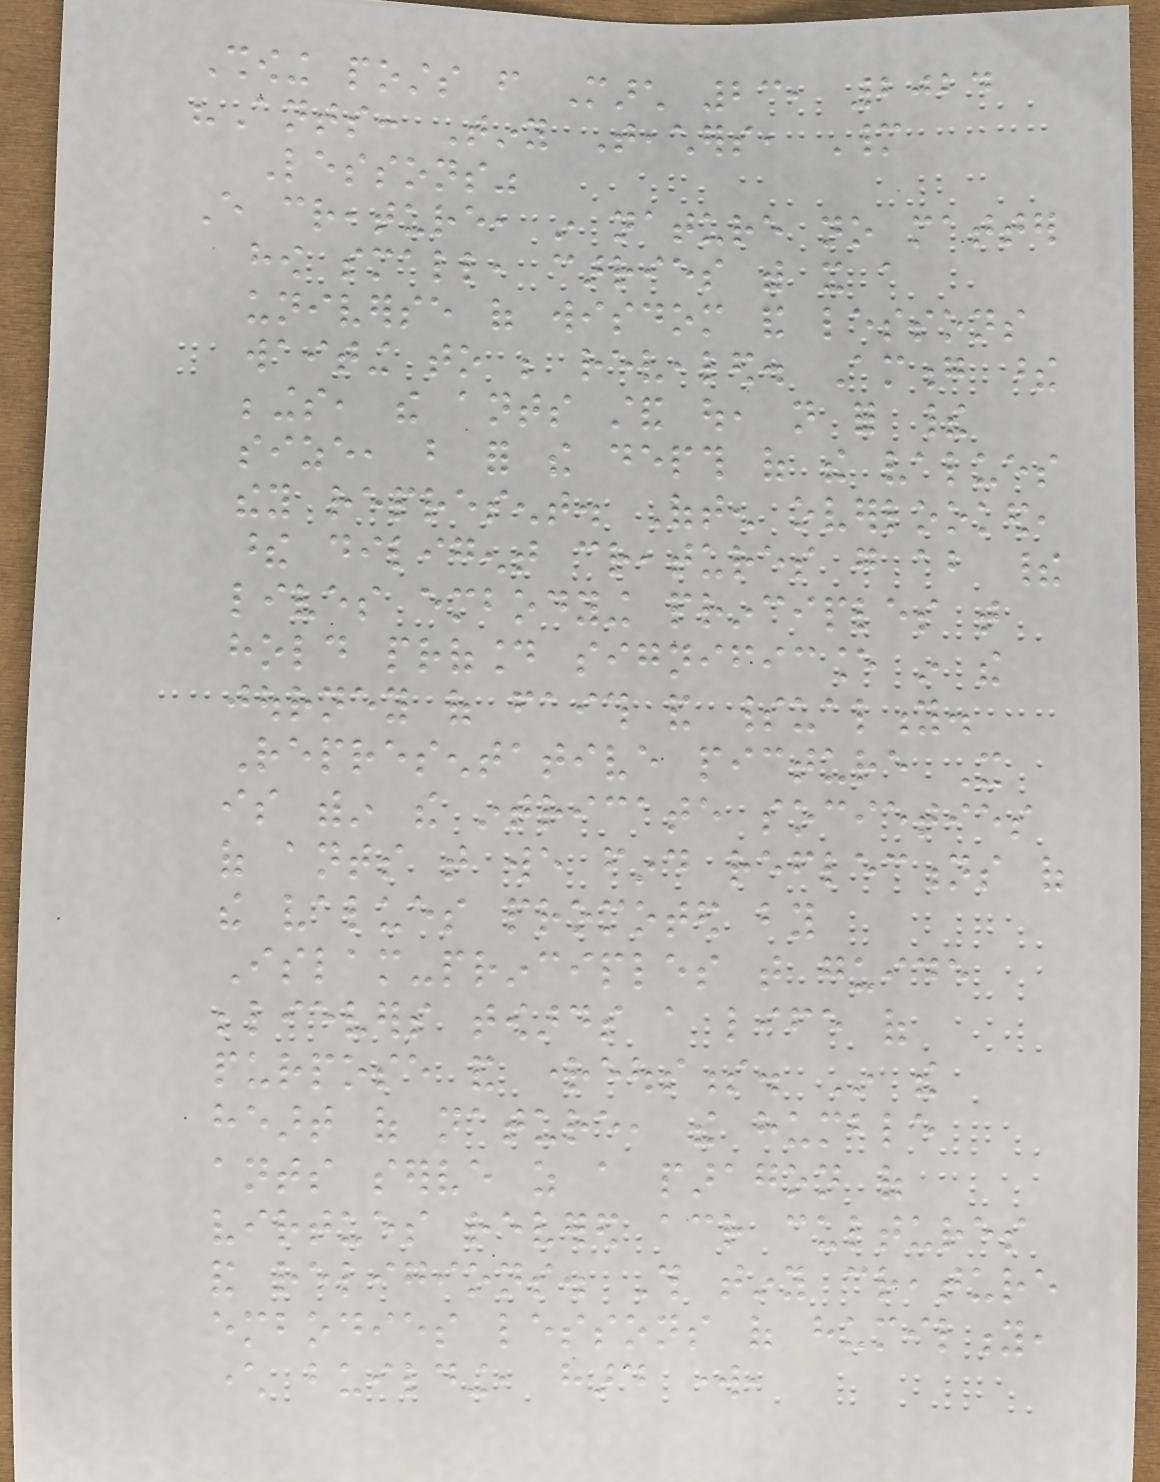Showing posts from March 23, 2024
"Ants: Tiny Teachers, Many
Lessons"
Every creature, in nature no matter
how small, carries with it a
universe of wisdom and lessons
waiting to be revealed. Among these
beings, the ants stand out, not for their
size, but for the depth of the values
they represent. Often overlooked,
these diligent creatures go about their
lives embodying principles that
hold profound significance in the
journey of faith and spirituality.
Representative picture It
is within the intricate societies
of ants that we find reflections of
the values promoted by
Islam-principles that guide
believers towards a life of
purpose and righteousness. In the
heart of nature, the humble
ants serve as a paragon of
virtues revered across cultures
and religions. This tiny creature
embodies lessons of humility,
character building, hard work,
